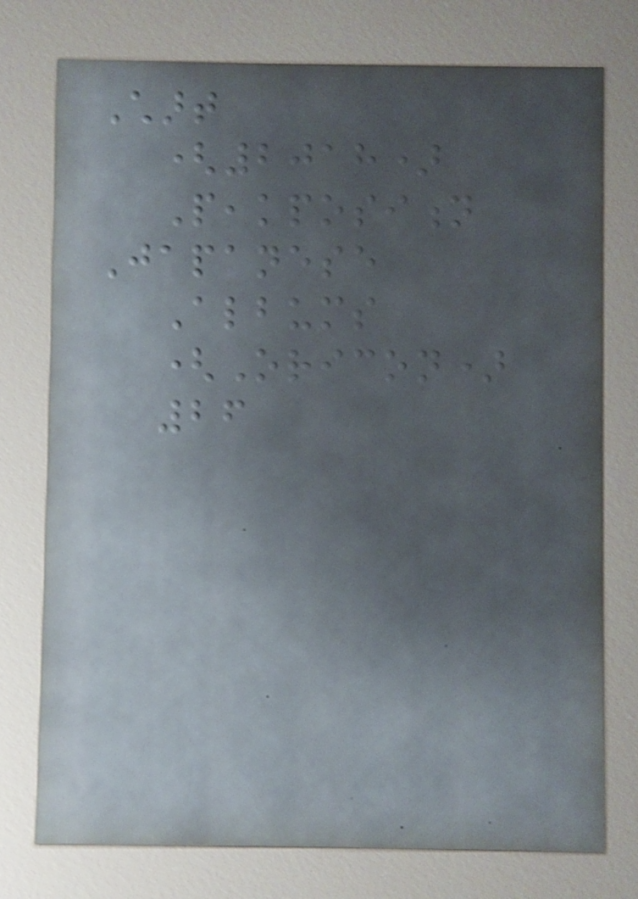Chart
(2018)
Peakposition
Japanese
Albums
(Oricon)
26
